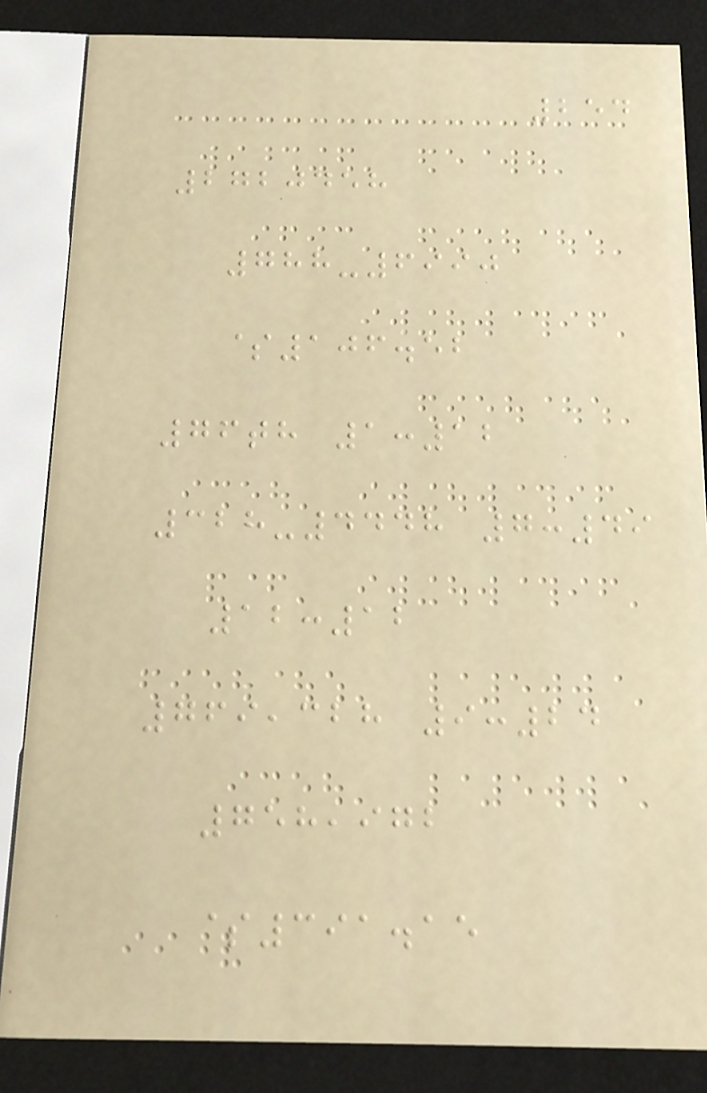254
2720458
788-6990
$106.52
76th 1:12
328-4448 7:49
12:12
769,328 9:24
758,972
$391.15
